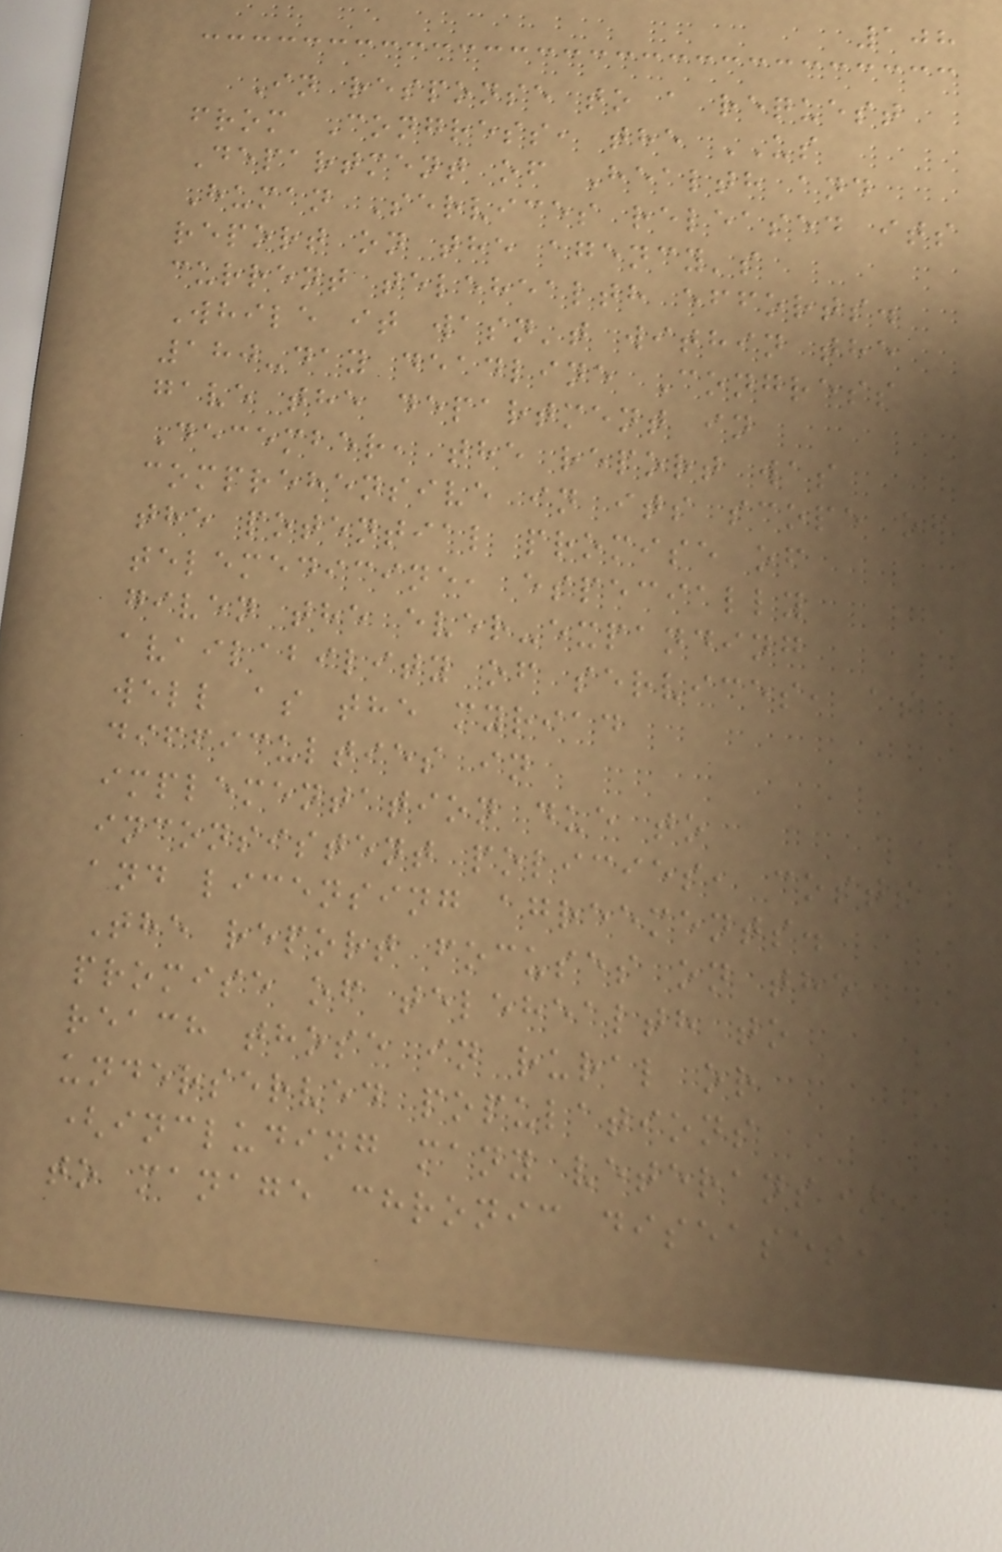108
In response to a request
from Congress, the US
Department of Health and
Human Services released its
report on the agency's
current telehealth efforts.
While it wasn't within the
180-day deadline Congress
gave the department in
December, the report was
comprehensive in its scope of
the potential promise of
telemedicine, especially
given the ever-expanding
availability of services, as
well as the myriad
difficulties in
implementation due to
inconsistent policies, costs
and licensing agreements.
The report focuses on the
promise of telehealth to
reach those in rural or
underserved populations
(including many veterans),
to manage chronic diseases,
